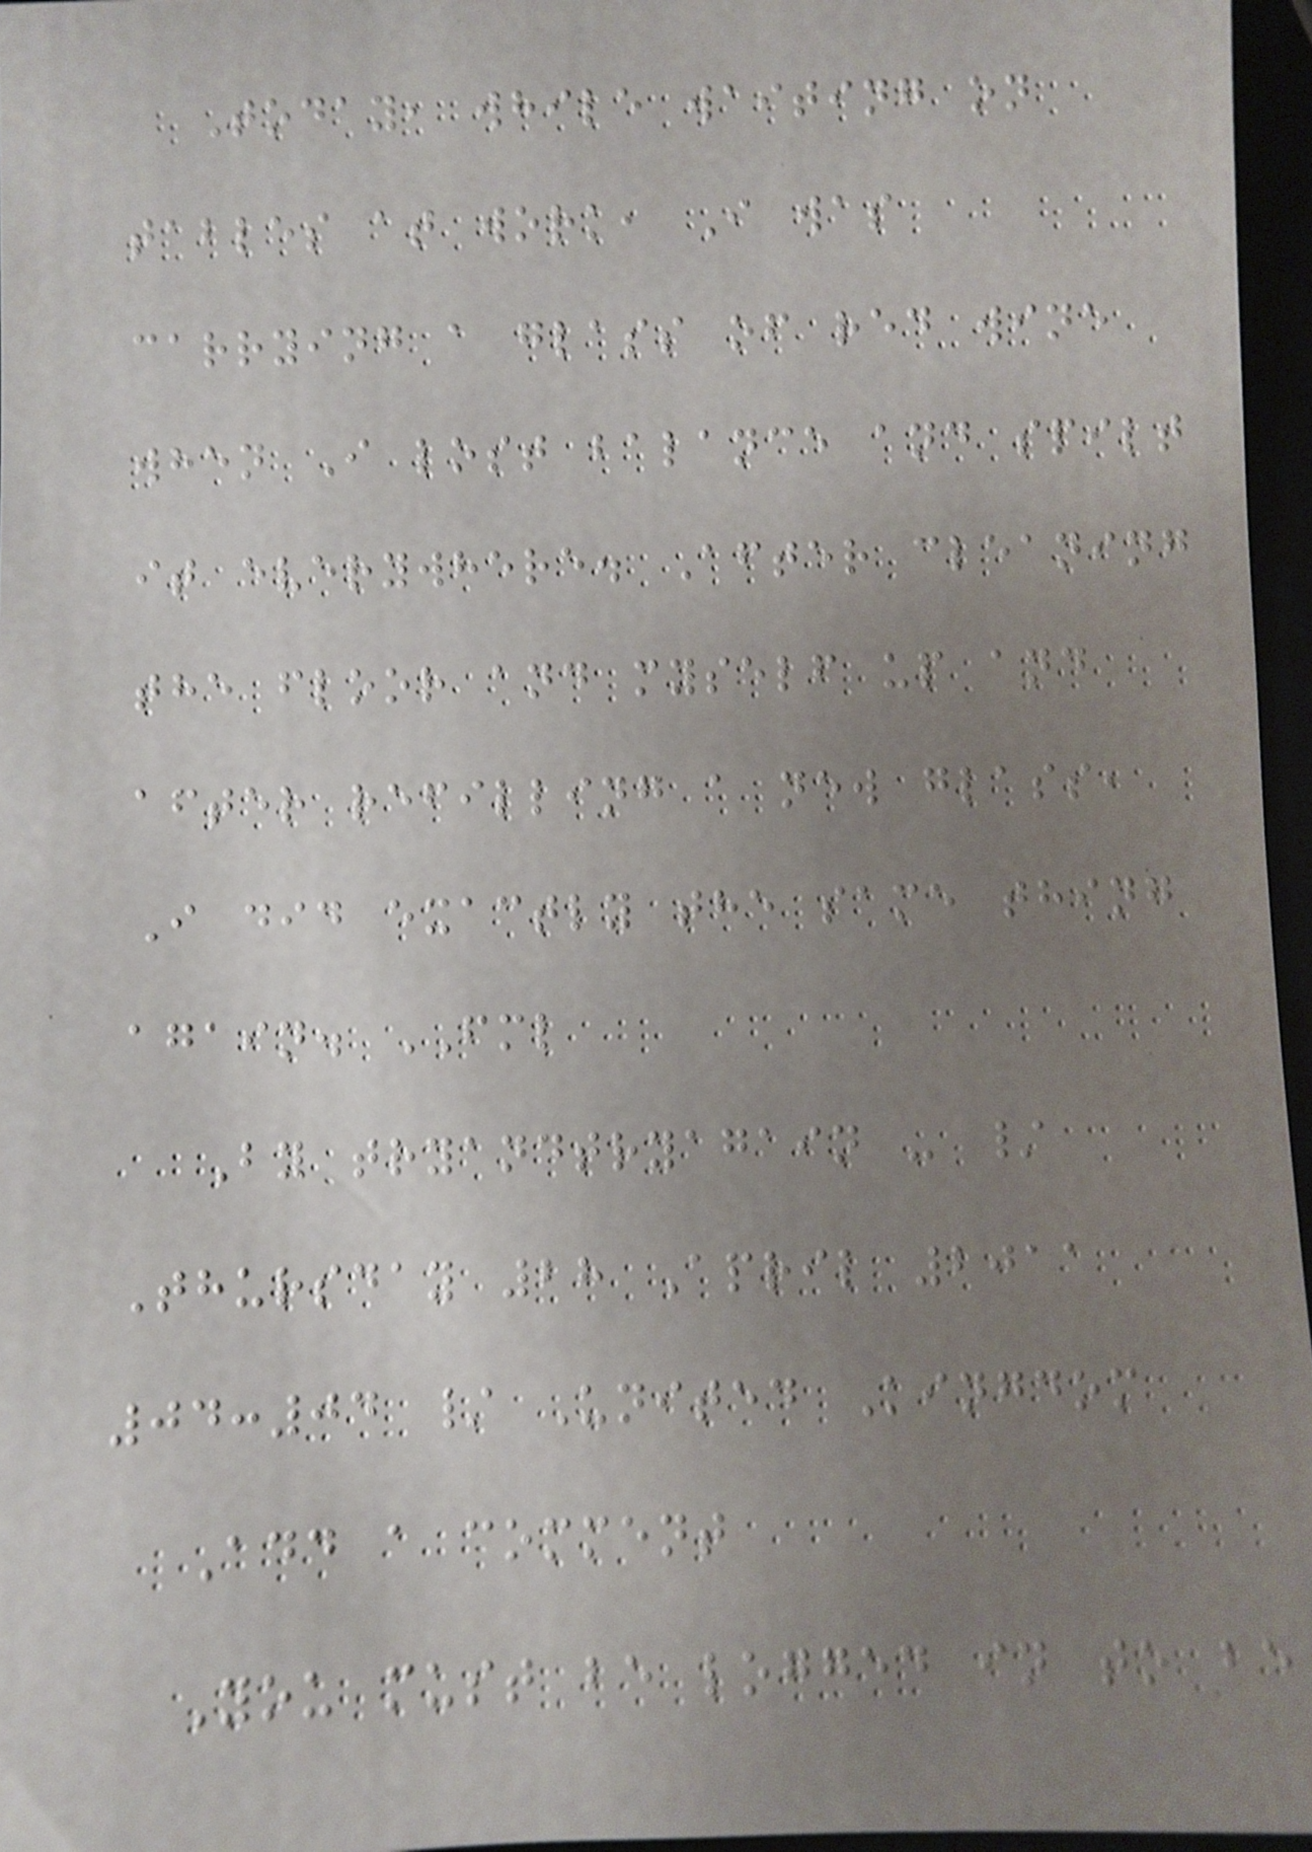Today, while waiting on
tables at work, I was
carrying a glass of red wine
when I lost balance and spilt
it everywhere. After cleaning
the floor and myself up and
after refilling a new glass,
I did exactly the same thing
again. FML
By tryandtryagain - /
Thursday 28 April 2011
04:04 / United Kingdom
Add a comment
You must be logged in to be
